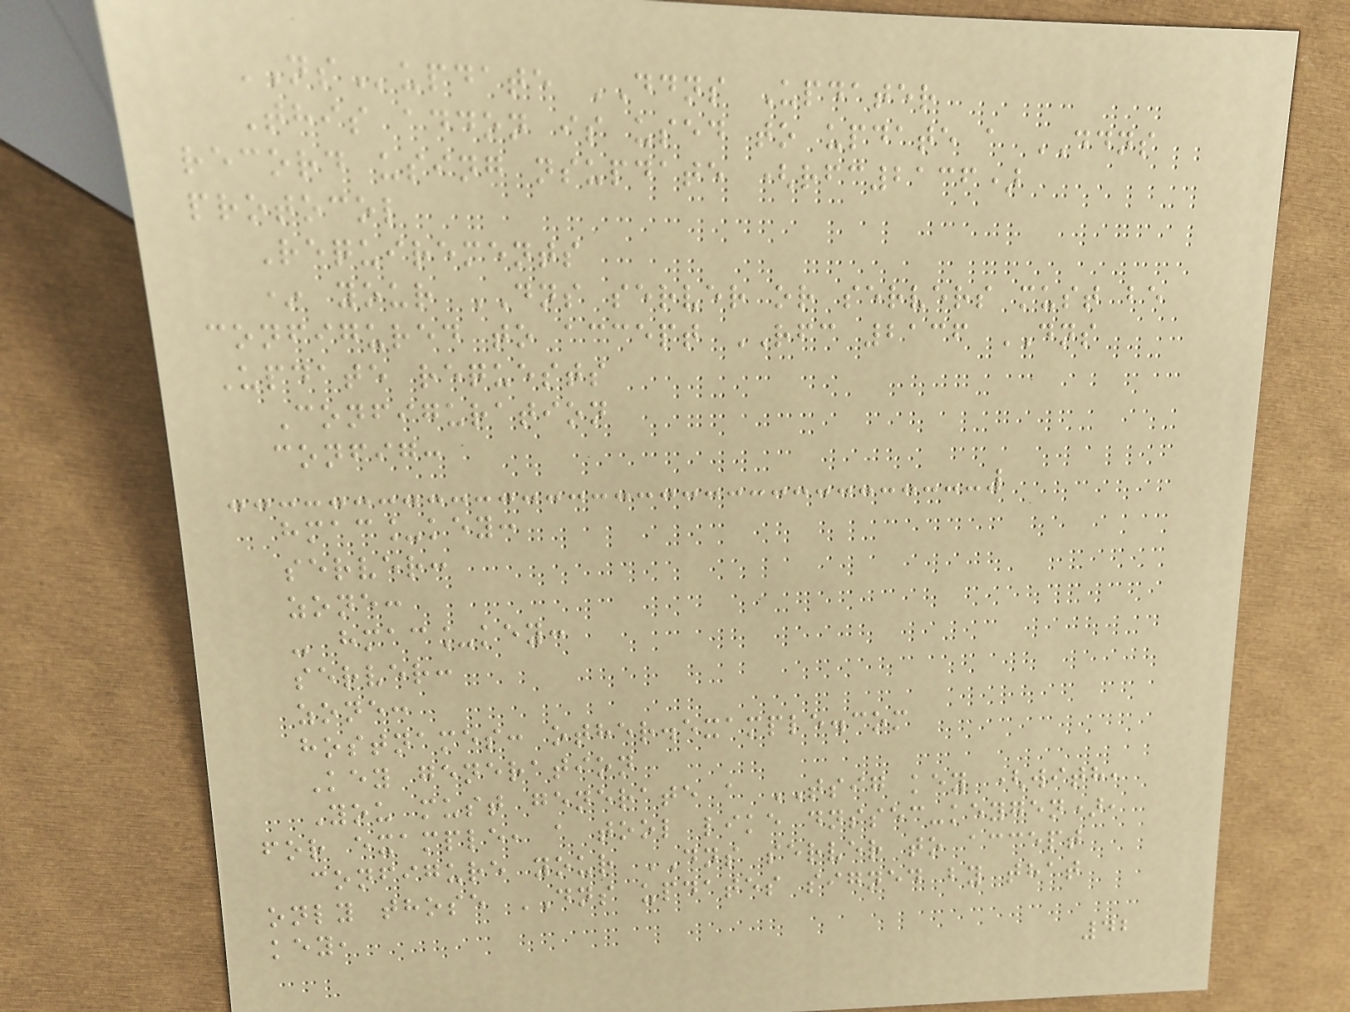NSupdate DDNS Updater
This addon is used to update a DDNS
record using nsupdate (rfc2136)
protocol
Requirements
* your DNS server or servers must be
configured to accept RFC 2136 DNS
Update requests
Configuration
config:
hmac_key:
server:
zone:
- hmac_key:
server:
zone:
hostnames: other.example.com
Key generation
You must generate a TSIG key (with,
for example, a tool like dnssec-keygen),
configure your DNS server to accept
only those DNS updates signed by that
key,
42
